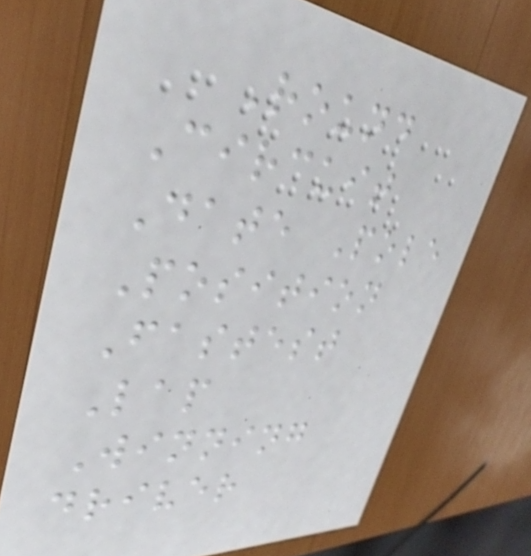Round
Circuit
Date Pole
Position
Fastest
Lap
Winning
driver
